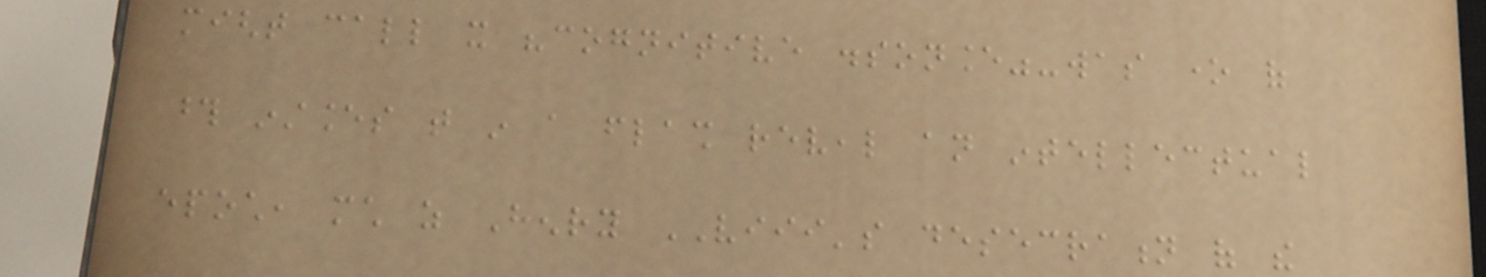might call it "cognitive dissonance"-was one of
those instances that in a flash reveal an intellectual
epoch, much as Henry VIII's desecration of the
